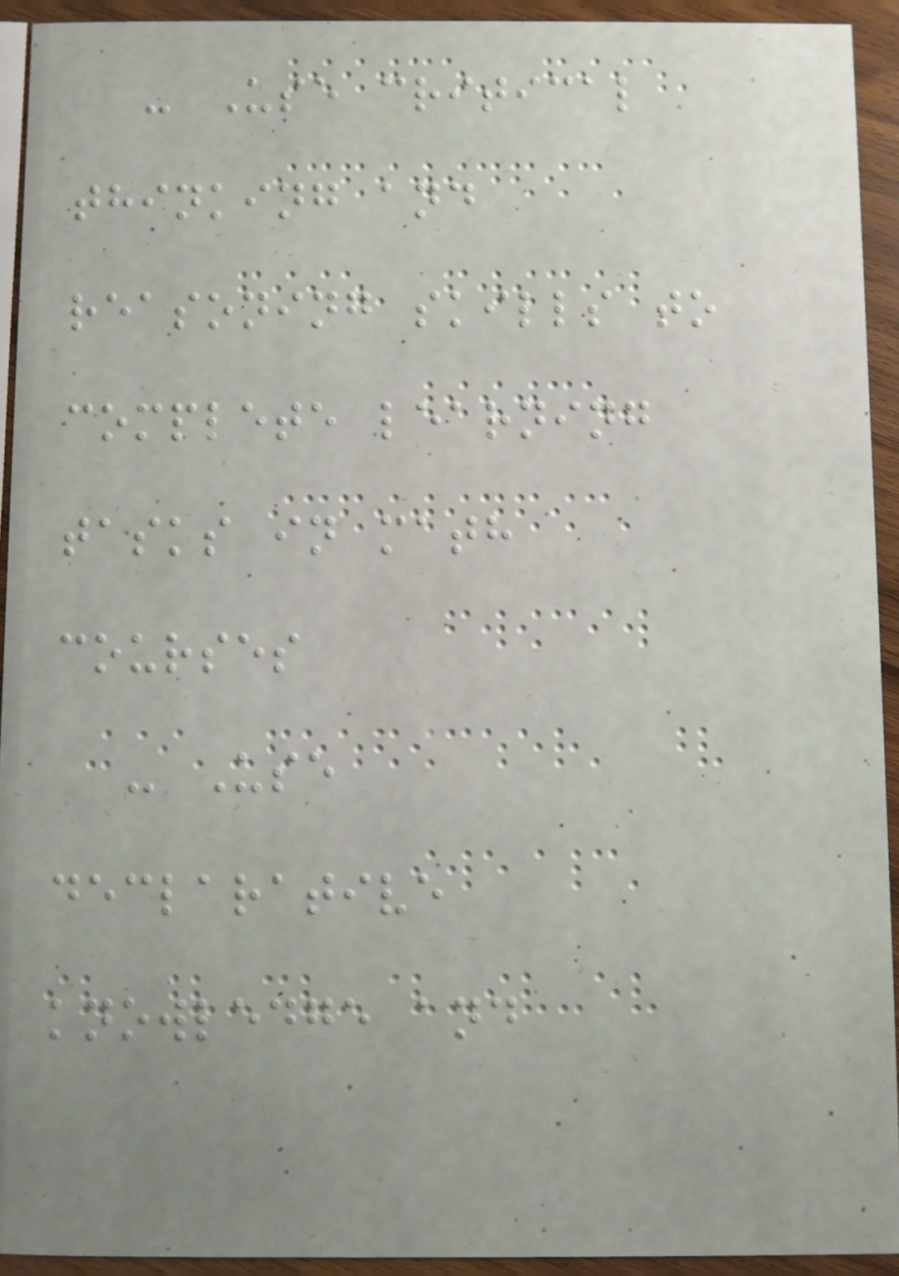- Use critical
thinking and
reasoning skills to
complete learning
tasks in math
courses
- Use
declarative
knowledge and
